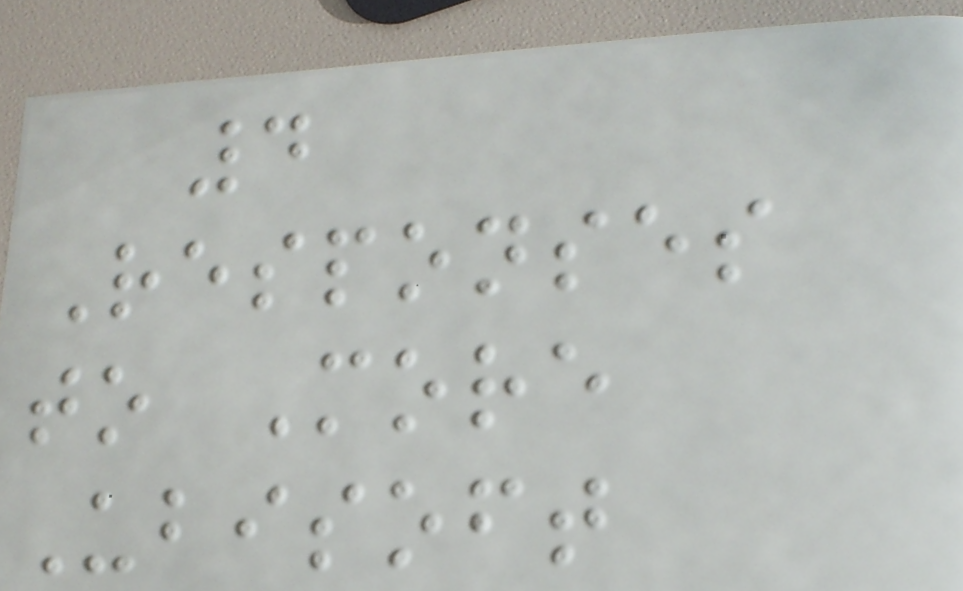4
Responses
to More
Ubisoft
